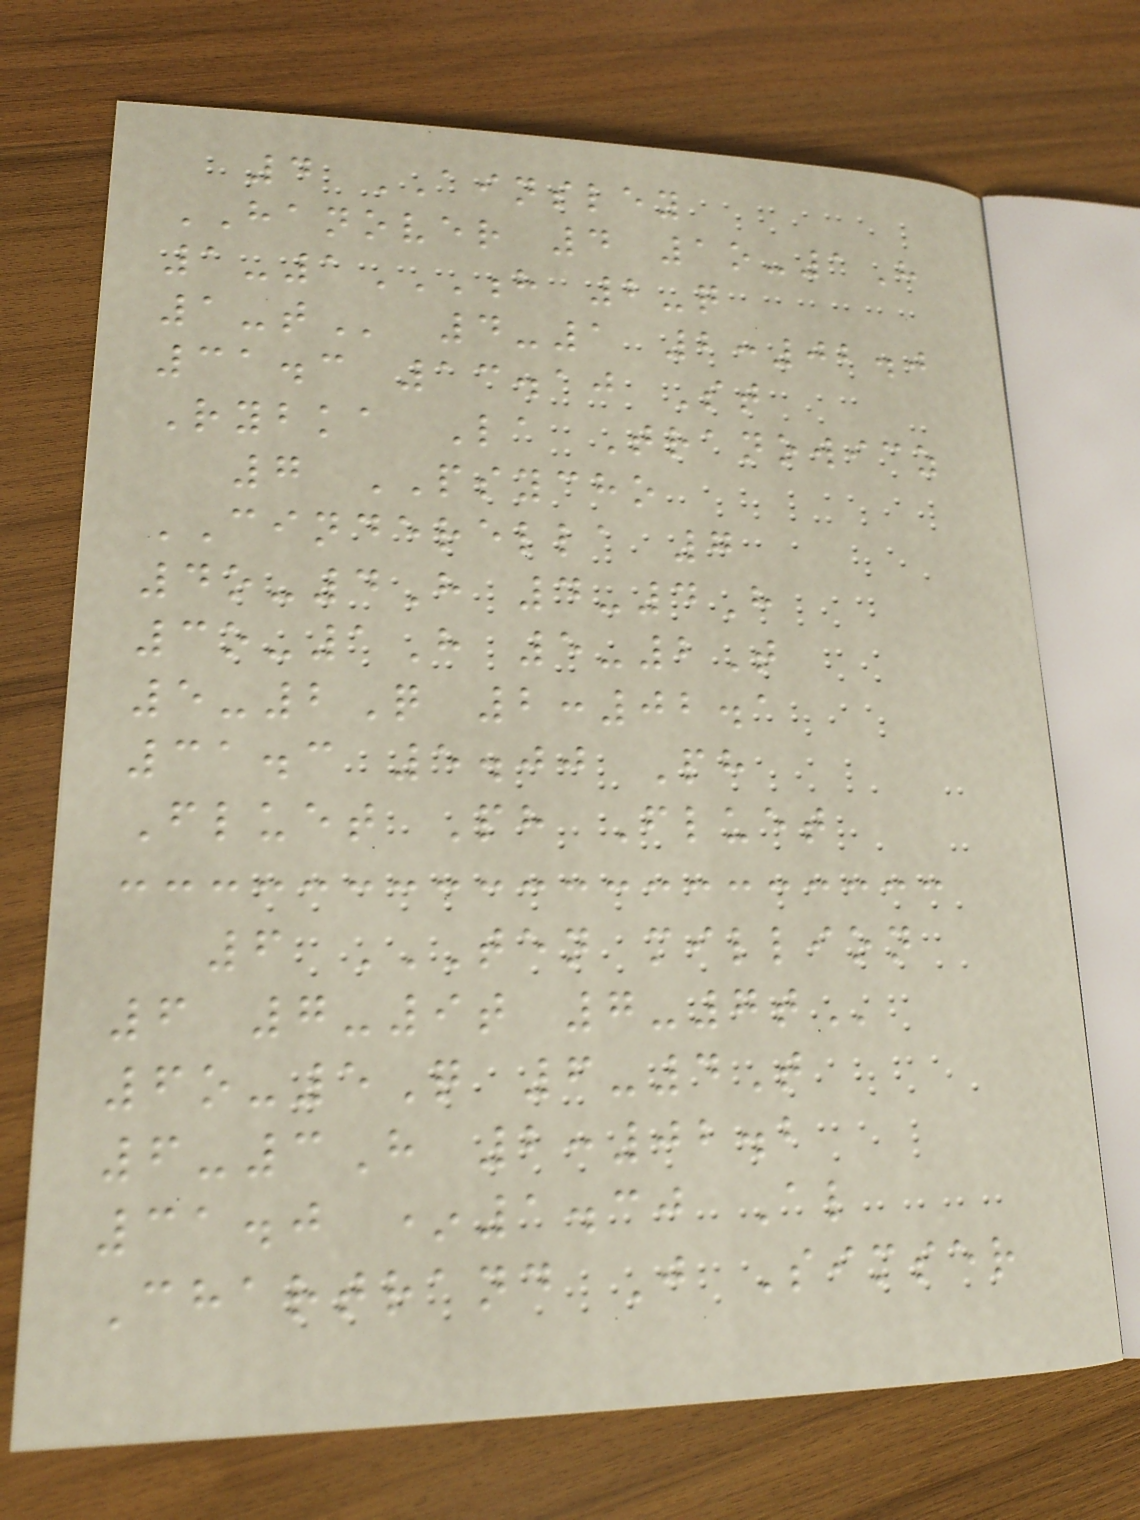4 AINSLEY
HANOVER 4 1o-1H
1-1H 2-Q
1-T 4-1 2:02.0
31.3 13.10 St
Rybka La Tranowicz
7 PSYCHO
CINDERELLA 7
4o-4H 4-4H
3o-1H 5-2T
5-2Q 2:02.1
31.3 5.00 Ph
Fluet Ph Fluet
6 TEN MILLION
6 7-9T 7-7T
6o-5Q 6-4T
6-3H 2:02.2
31.0 *1.30 Al
Chartrand J Simser
